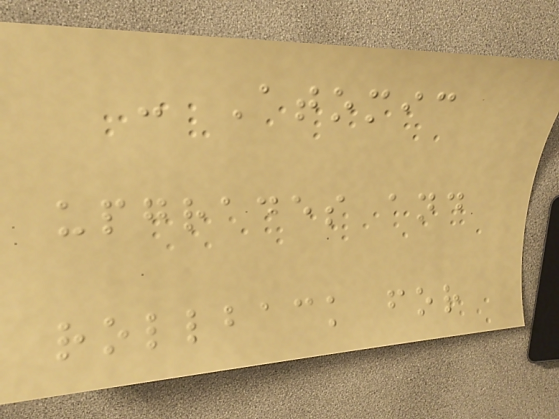- Atomic
upgrades and
rollback for
